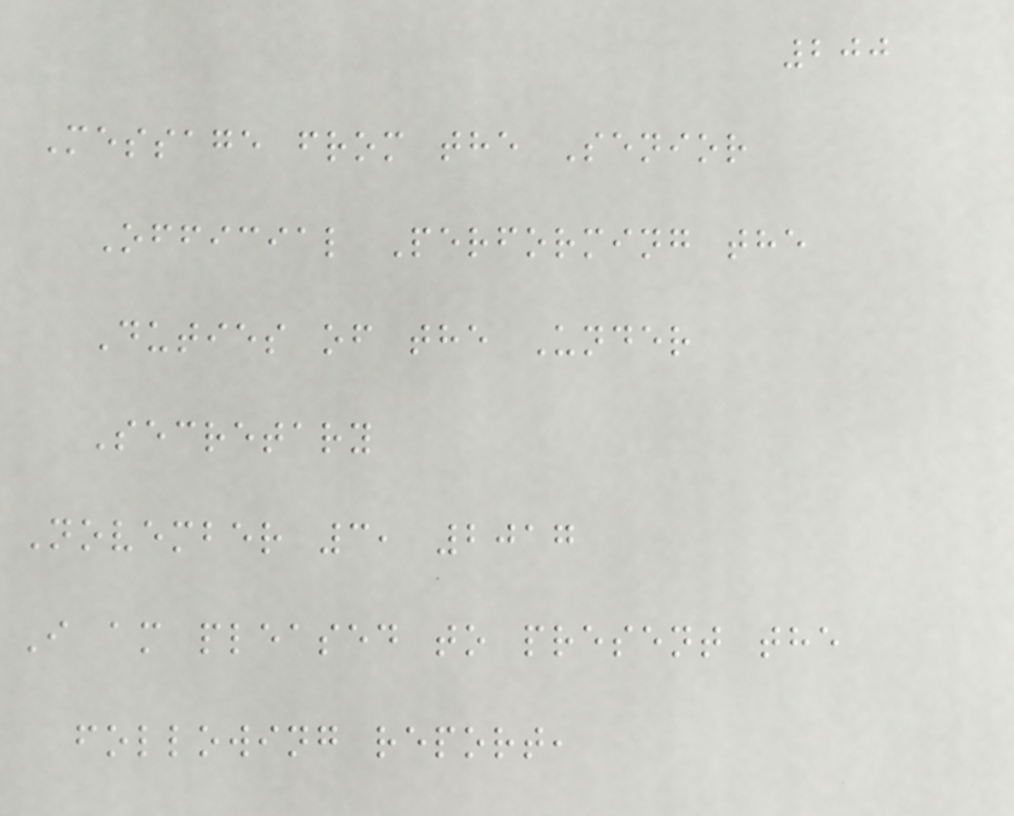200
Message from the Senior
Official Performing the
Duties of the Under
Secretary
November 3, 2017
I am pleased to present the
following report,
